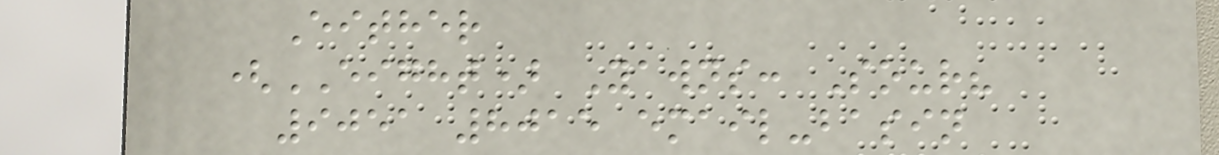Either
(EIGHT) Yawns: Sour?
9051 8015 email-basin
